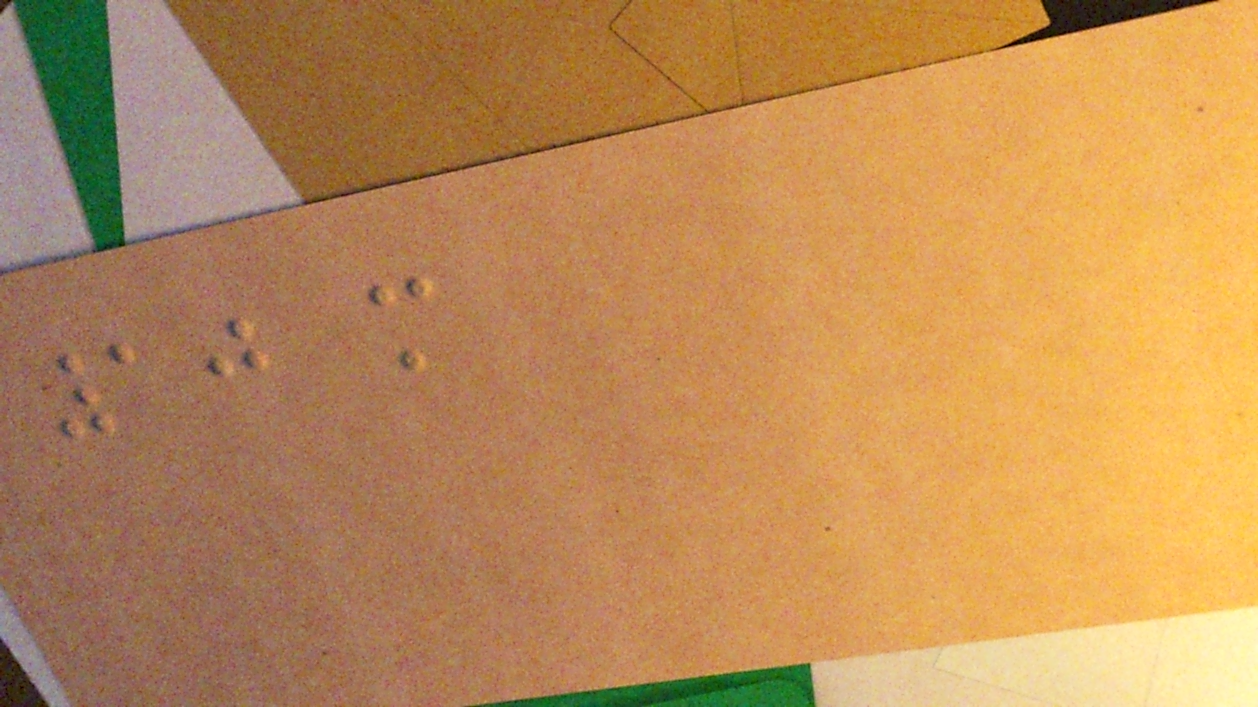10 m
